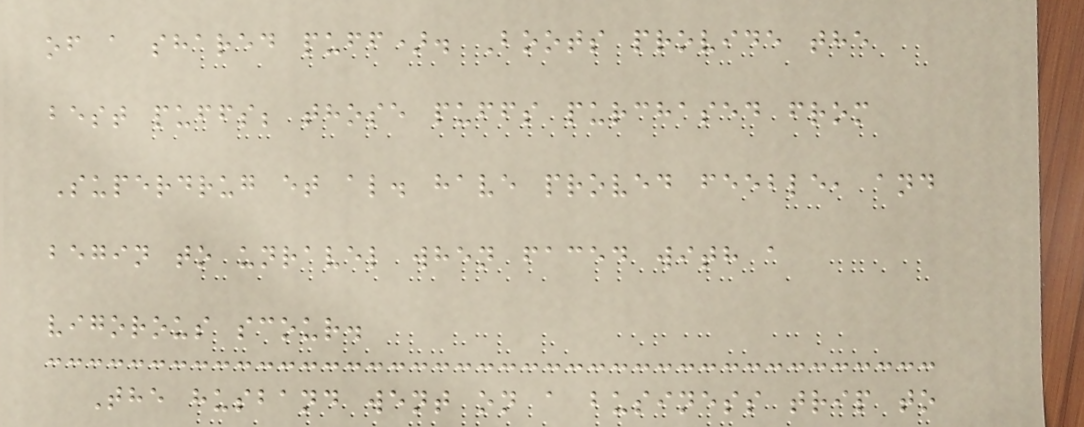of a shared puff). Boots provide the
best puffs; those puffs purchased from
Superdrug et al. have proved feeble, and
begin to unravel when faced with a
vigorous scour.
The husband went on a business trip to
